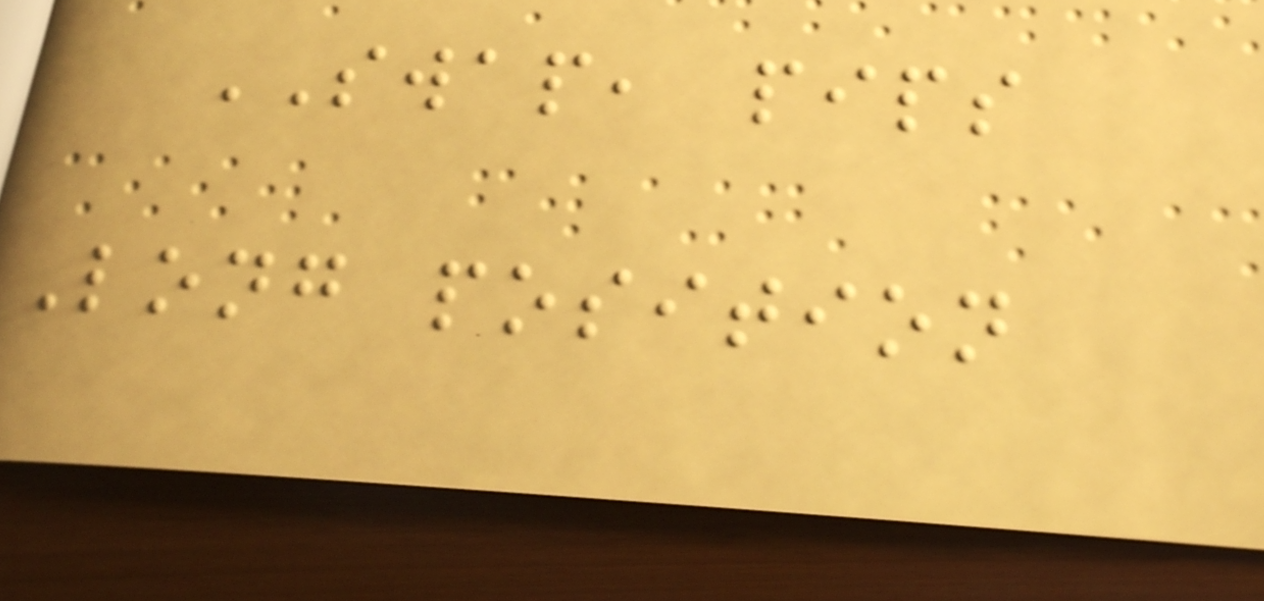SWAP, pips
Long position
